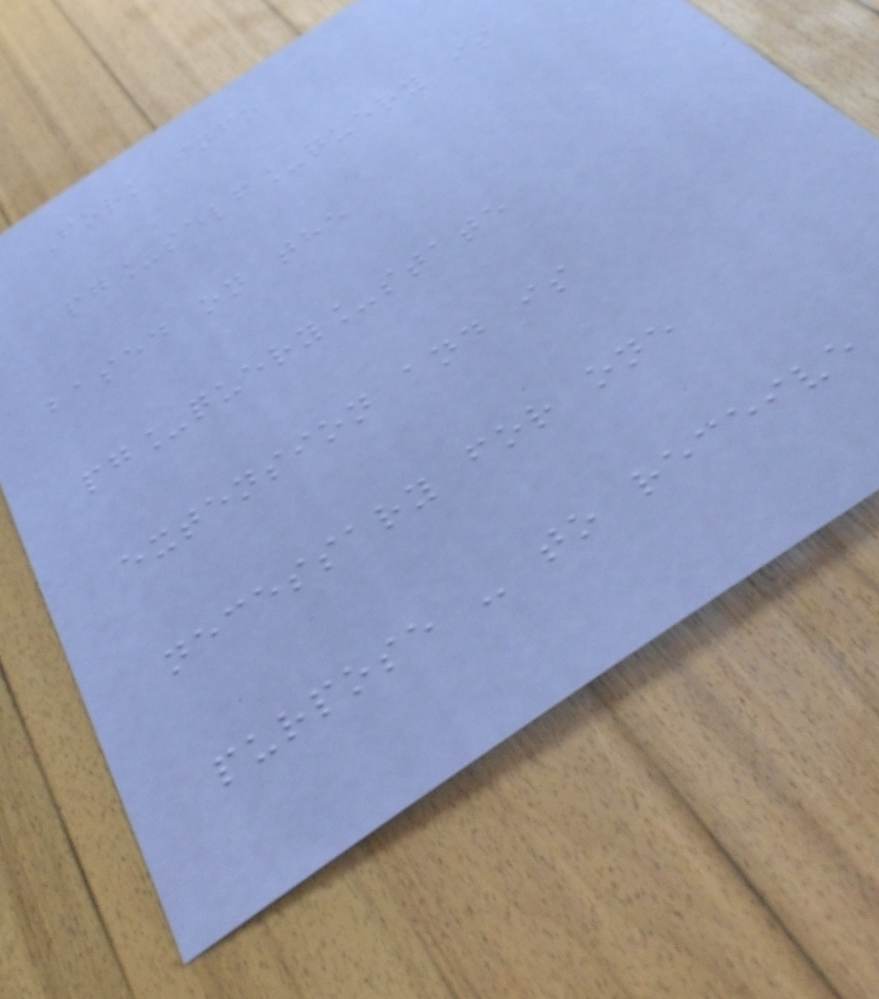Fork info
pg_self_query is
based on the
pg_query_state
extension and is
necessary for one
purpose - to receive
